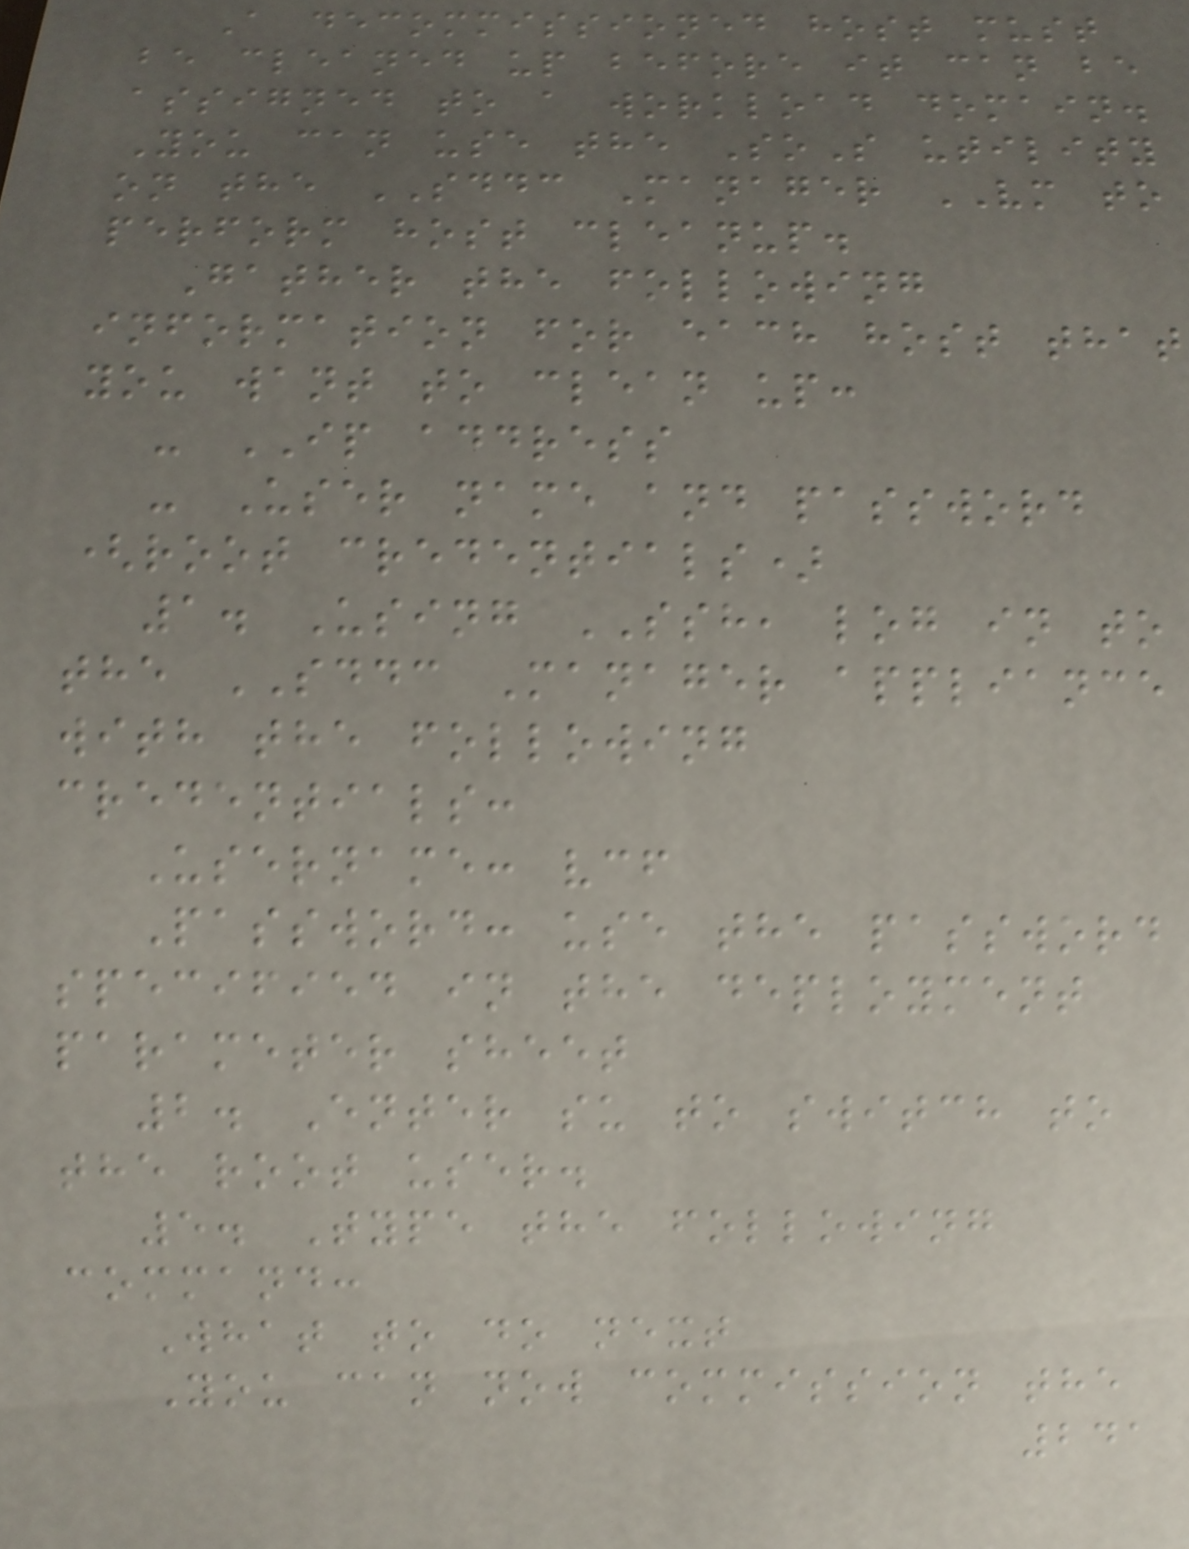A decommissioned host must
be cleaned up before it can be
assigned to a workload domain.
You can use the SoS utility
on the SDDC Manager VM to
perform host cleanup.
Gather the following
information for each host that
you want to clean up:
- IP address
- User name and password
(root credentials)
1. Using SSH, log in to
the SDDC Manager appliance
with the following
credentials:
Username: vcf
Password: use the password
specified in the deployment
parameter sheet
2. Enter su to switch to
the root user.
5. Type the following
command:
What to do next
You can now commission the
241
